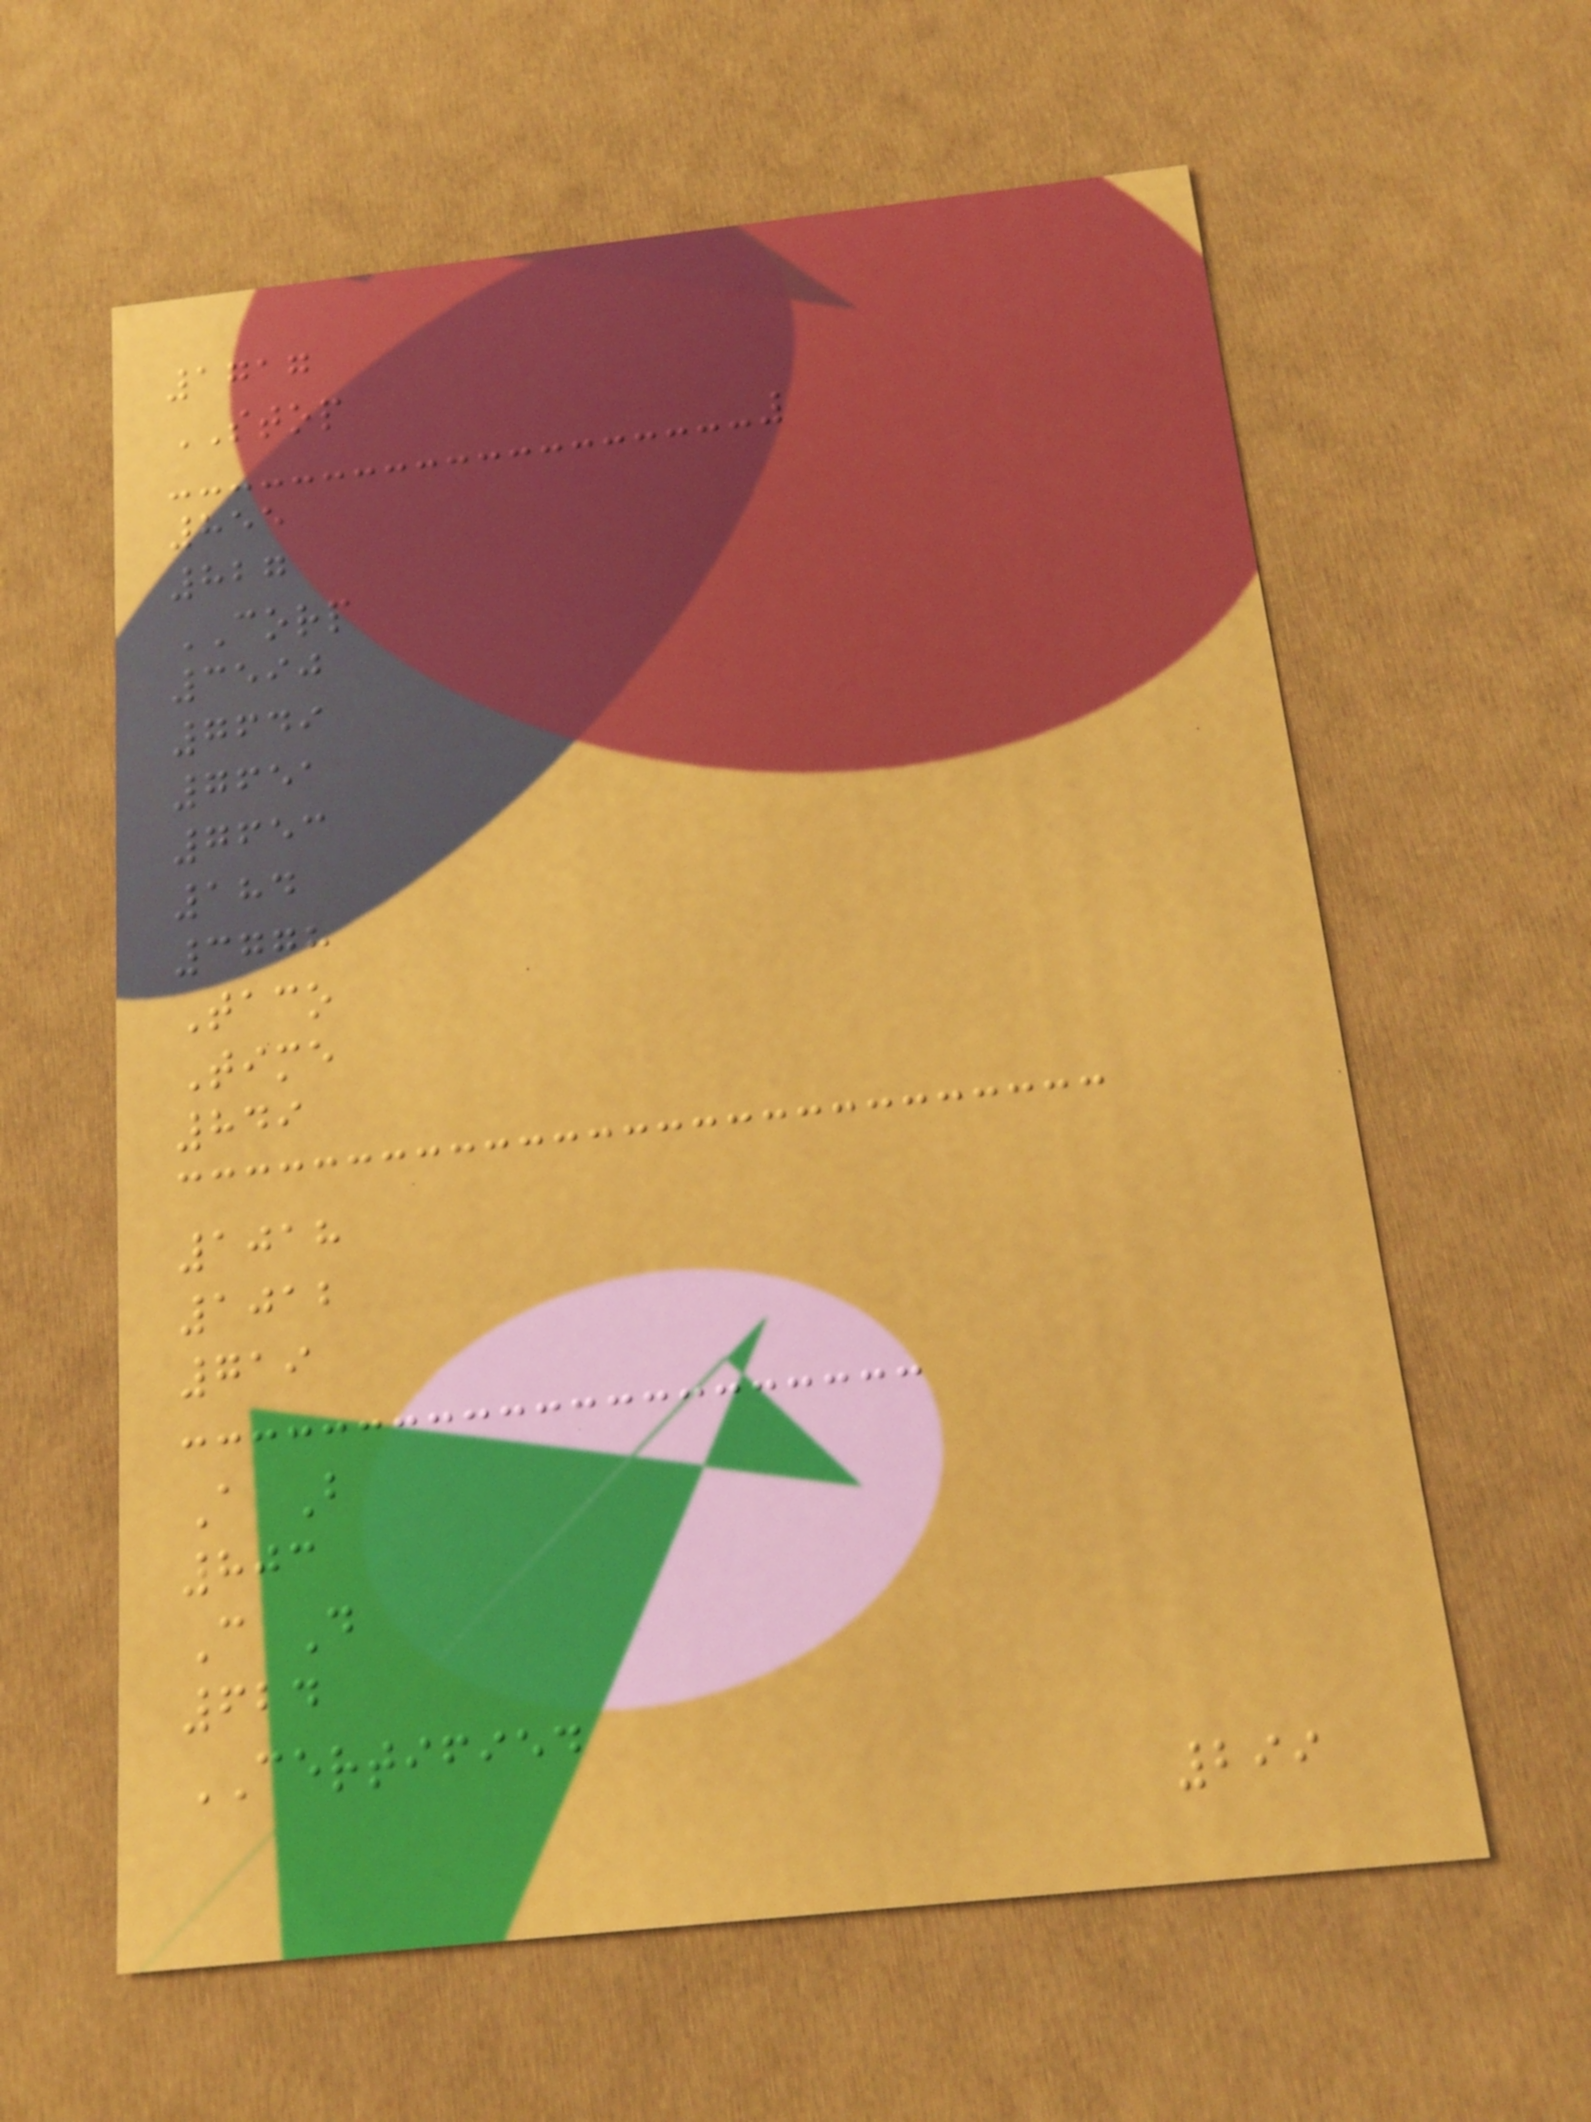1717
STOP
855
827
CORP
3590
7649
7651
7653
184
3778
Taco
Time
849
1018
1012
719
A B
803
C D
624
CERTIFIED
299
